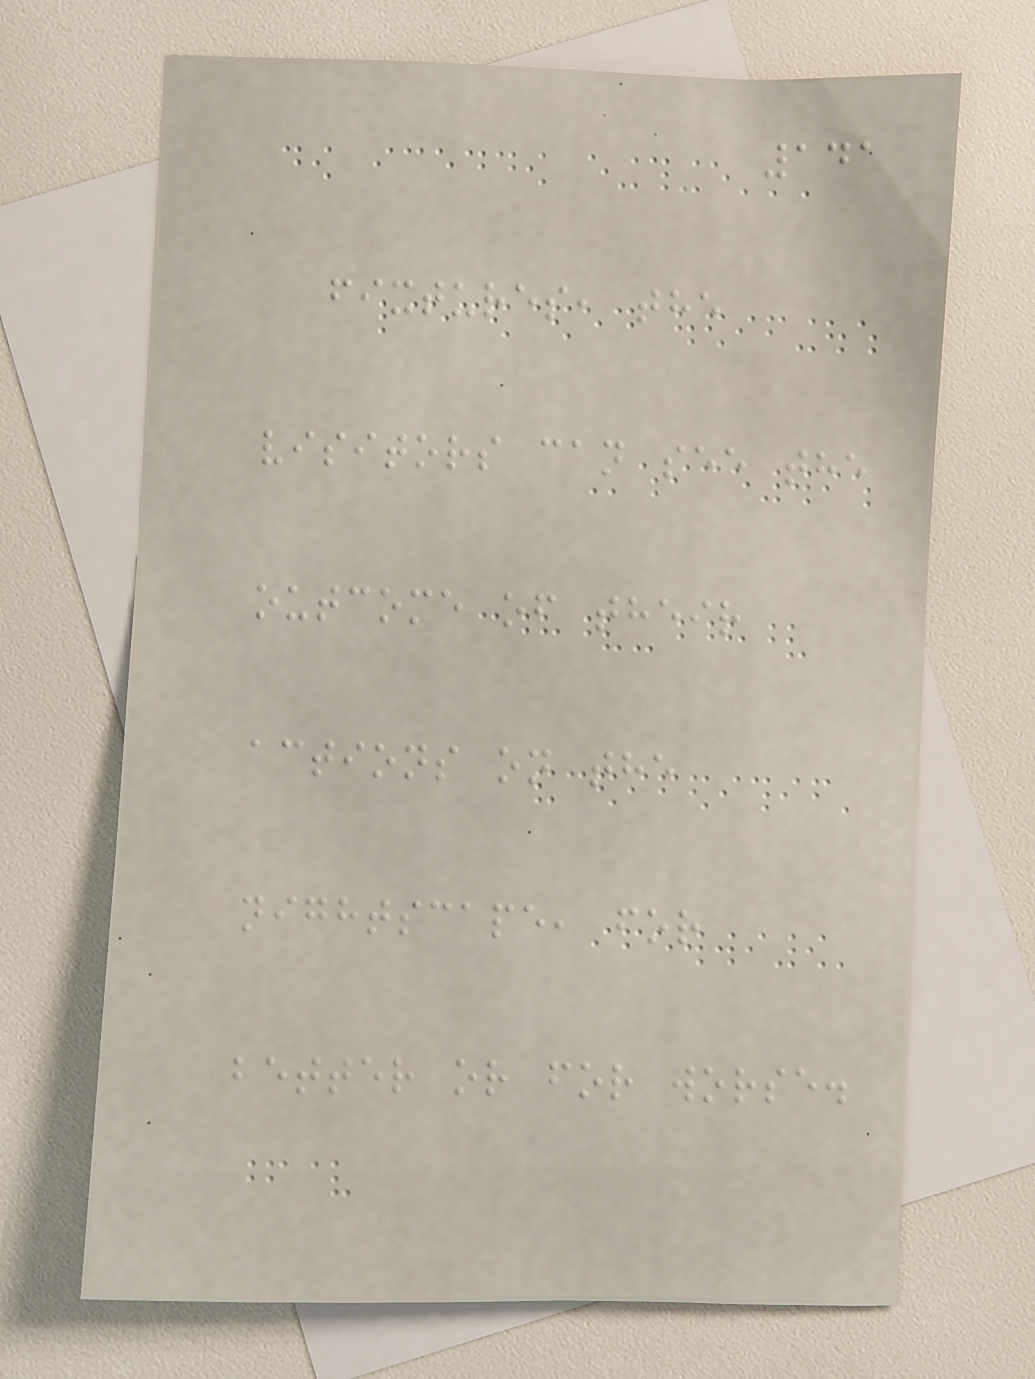141
fixtures, the
visitors can see the
outcome of their
actions on the
nightscape, for
better or for worse.
